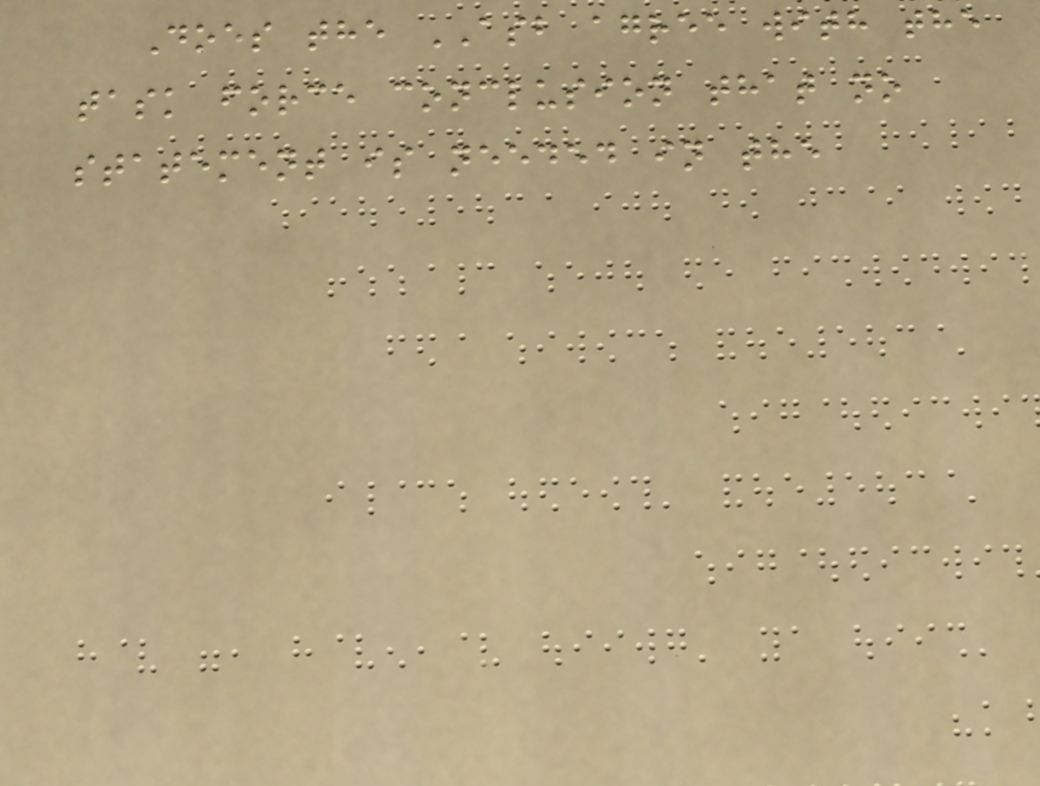Does the ASB agree with the
task force conclusion that no
statement is needed in the
